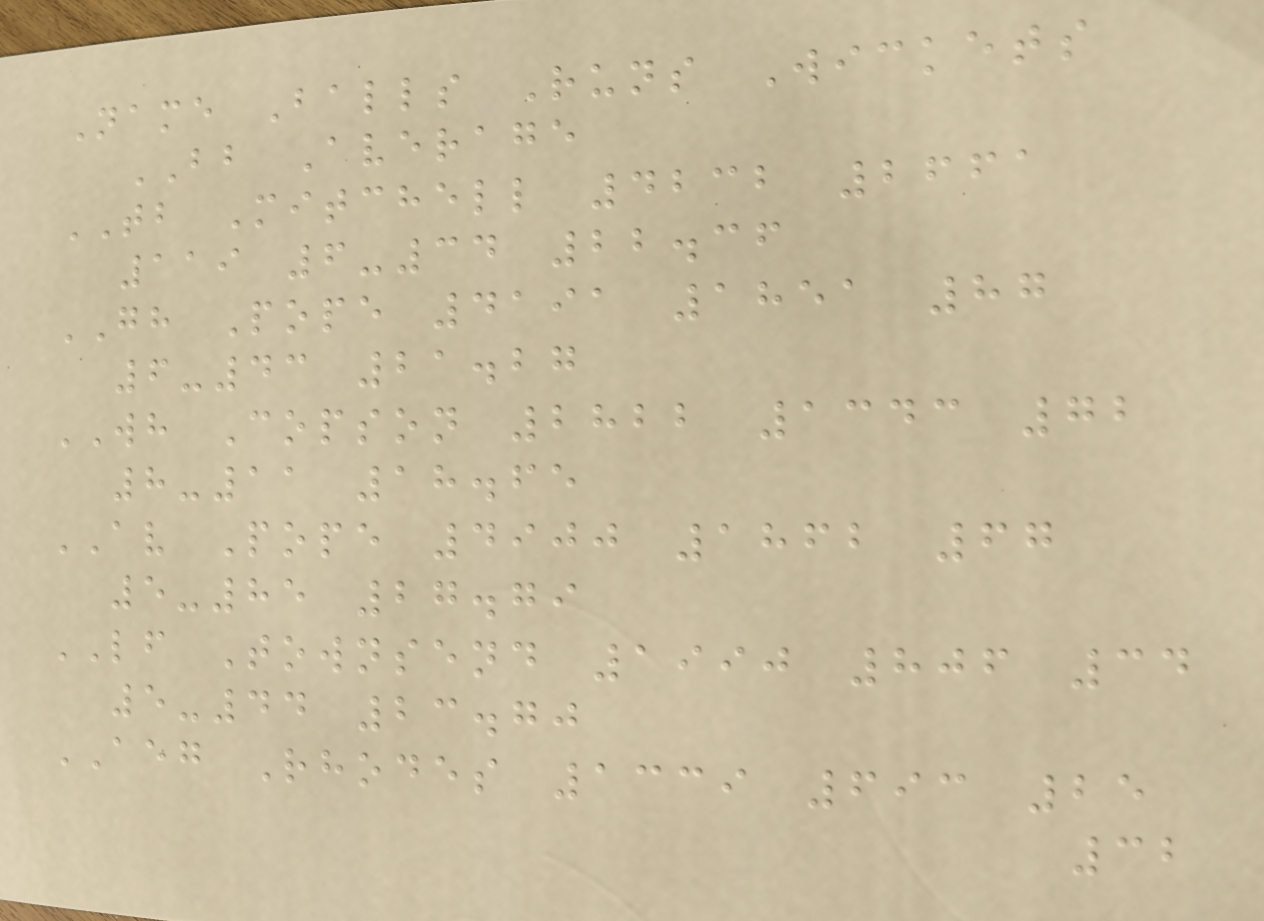Name Balls Runs Wickets
BB Average
TB Mitchell 4232 2661
119 6-34 22.36
GH Pope 4191 1851 87
6-43 21.27
WH Copson 2822 1343 72
8-11 18.65
AV Pope 4900 1862 67
5-85 27.79
LF Townsend 1990 806 34
5-44 23.70
AEG Rhodes 1339 693 25
32
